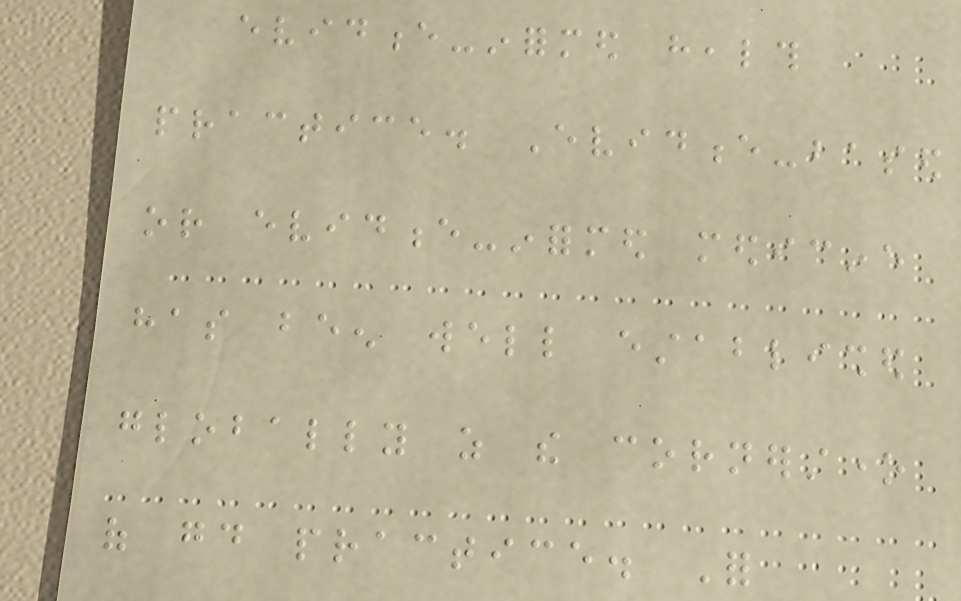evidence-informed health
practice. Evidence-based
or evidence-informed medicine
has been well established
globally as the cornerstone
of good practice. For
